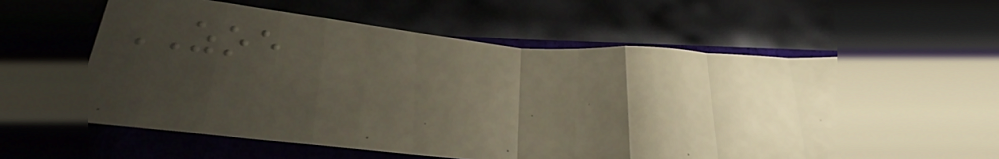ZOE
